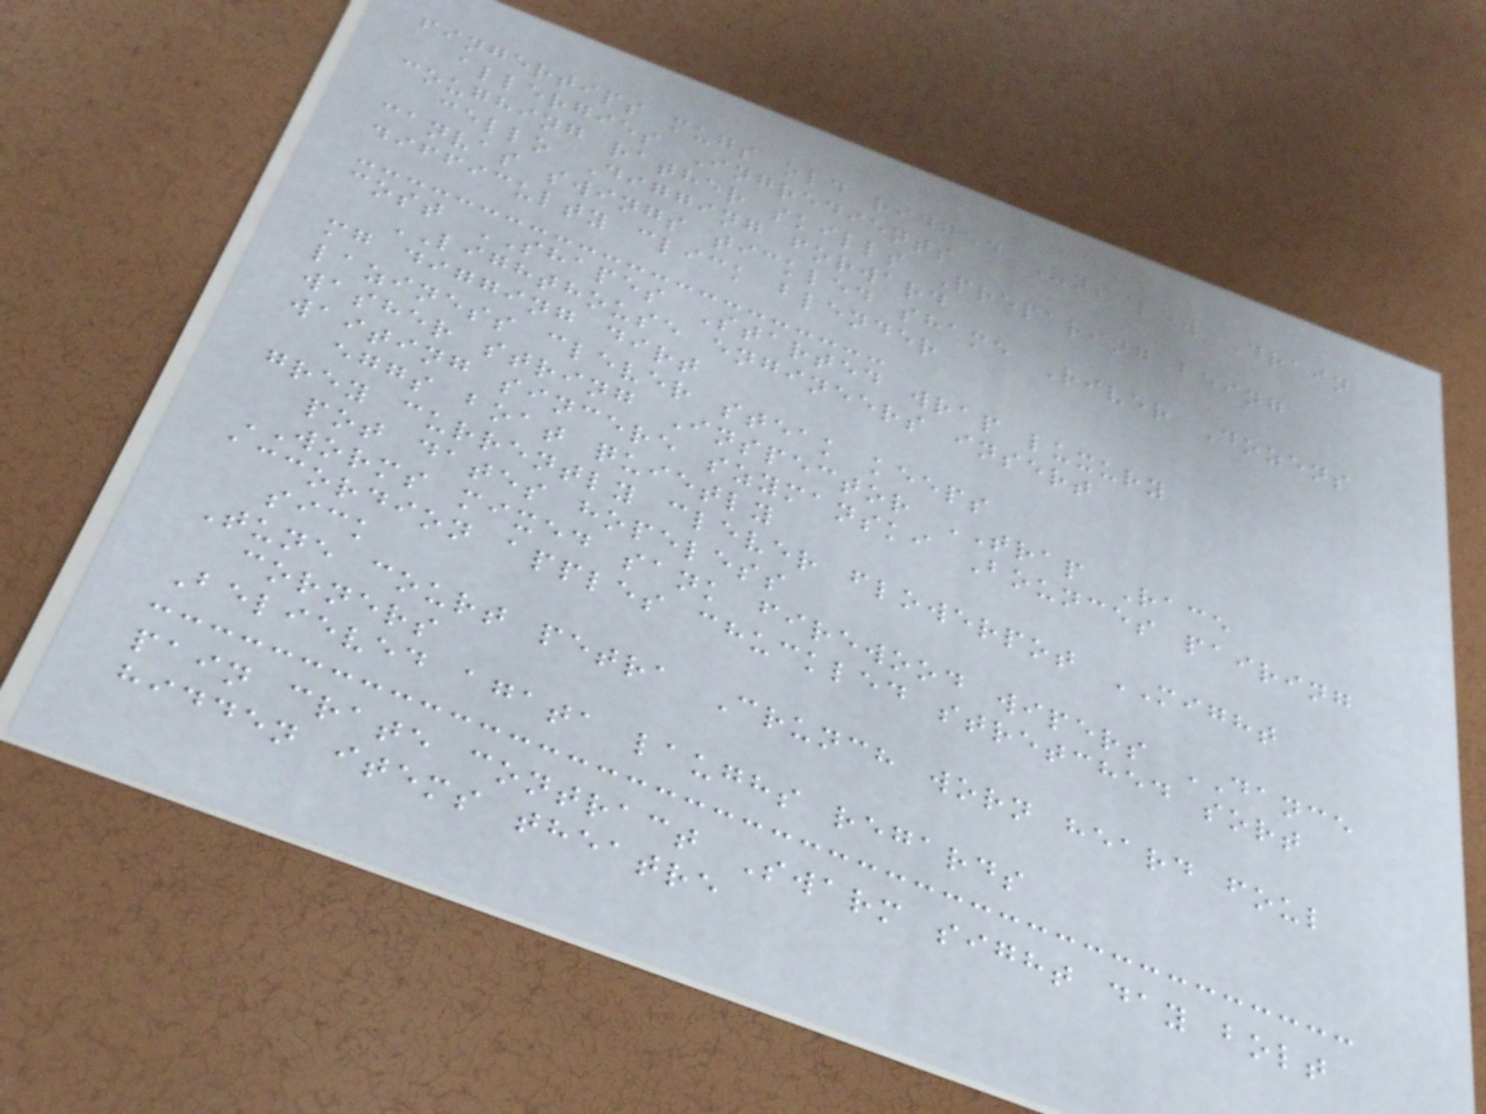fingertips mugs old ridged Unscrew Drain
allergies Ingredients
coughing rather skills Preparing being
cello Digging forward
canvas swings tickled shame River Dozens
difficulty click blender
cost SHAPES Started wrap luxury
LIGHTHOUSE engineers insert
mg digging dirt
laziness clever steak keeps
washer string Inspector TRAP Race
waiting sincere szymanski Bounces pairing
eggs boat quietly
grey currently clever flowerpot MIGHT
pot dates hopeless
WORMS mixed sank firewood wipers DANCE
accordion apples chuckled stretched sort
sick
Tune court petra Crunch worn heard foul
corners
Believed agata laughs regards
pain crate contract Swarm sight day bolt
hidden items theatre
